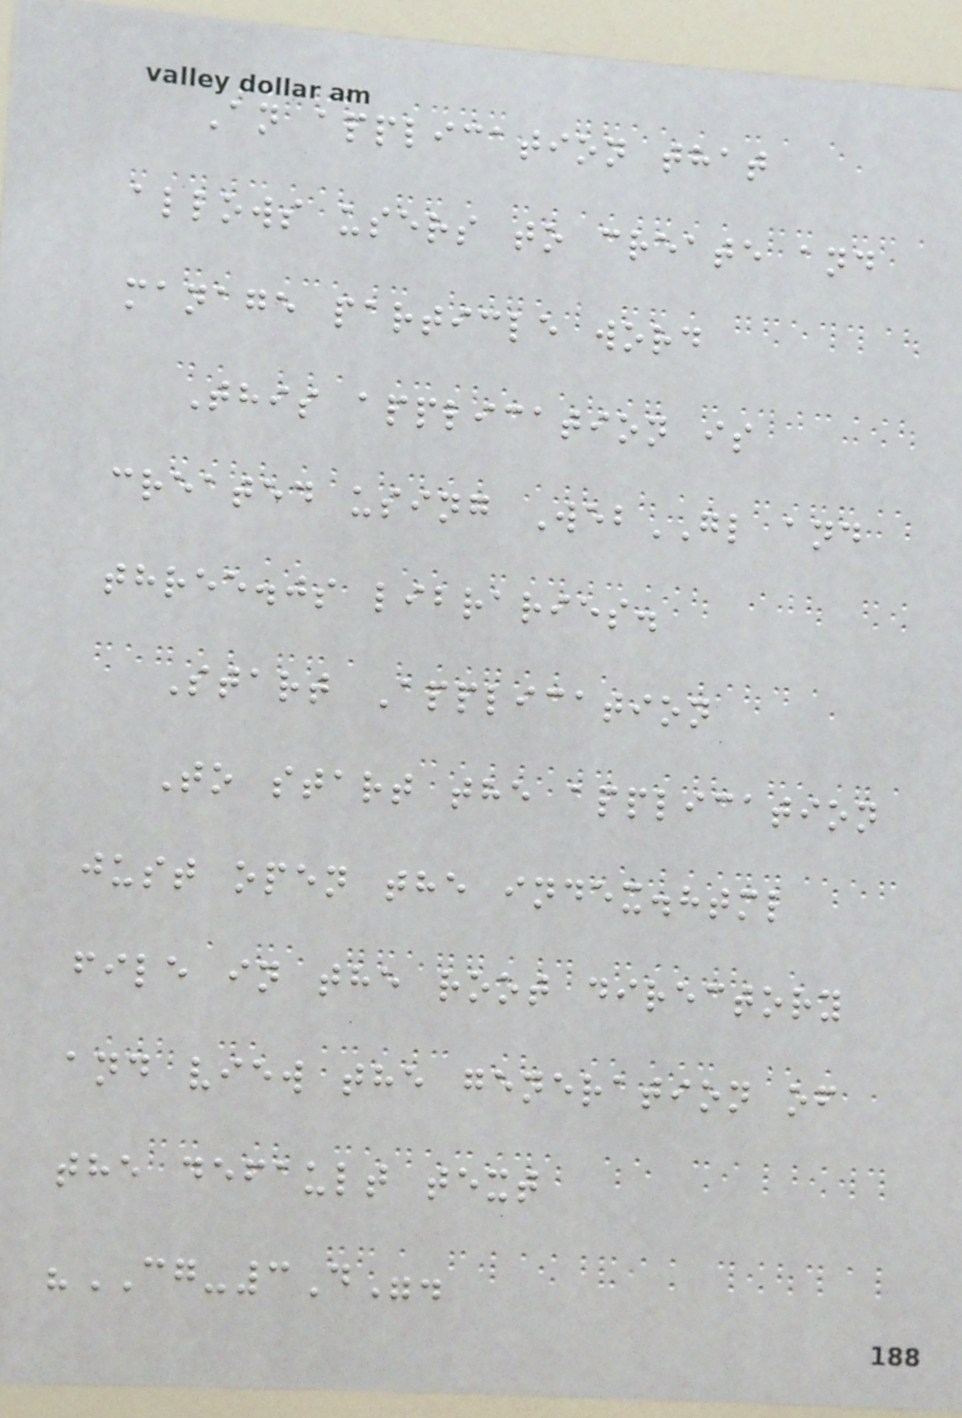An application that
allows users to create and
manage particle word
This application is
created using WebGL and
three.js libraries.
Start Application
To start the application
just open the index.html
file in the root directory
and view the generation of
the default text
"CG-3D".
